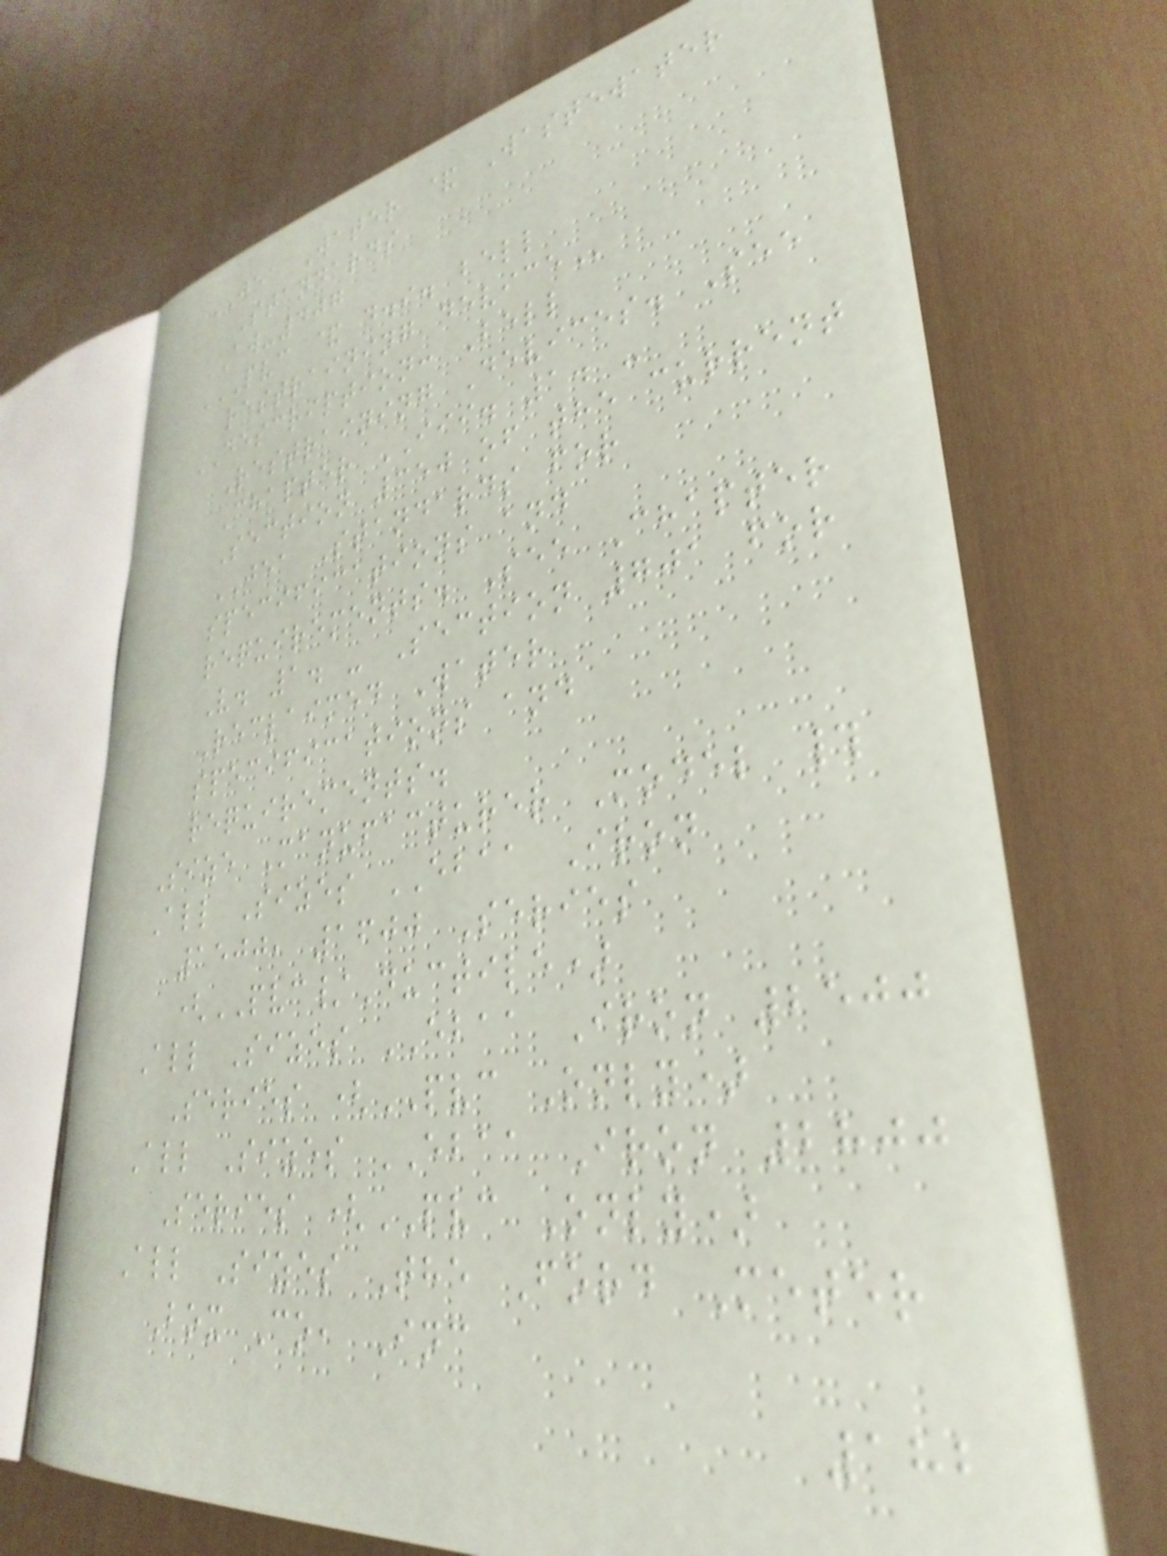JEA Water & Wastewater
Standards
AW-407
PVC & D.I. BELL
RESTRAINING DEVICE
DESCRIPTION: Bell
Restraining Devices. See
Chapter III. 1. -
Section 350 of the current
JEA Standards for
specifications and
requirements. See Chapter
V. 1. - Section 701 for
Reclaimed Water
specifications and
requirements.
Size Manufacturer Model #
All Sizes EBAA Iron
1500, 1600 Series
(PVC/Ductile)
All Sizes EBAA Iron 2500
Series (PVC Only)
All Sizes EBAA Iron 2800
Series (PVC Only)
All Sizes The Ford Meter
Box Co, Inc
182
